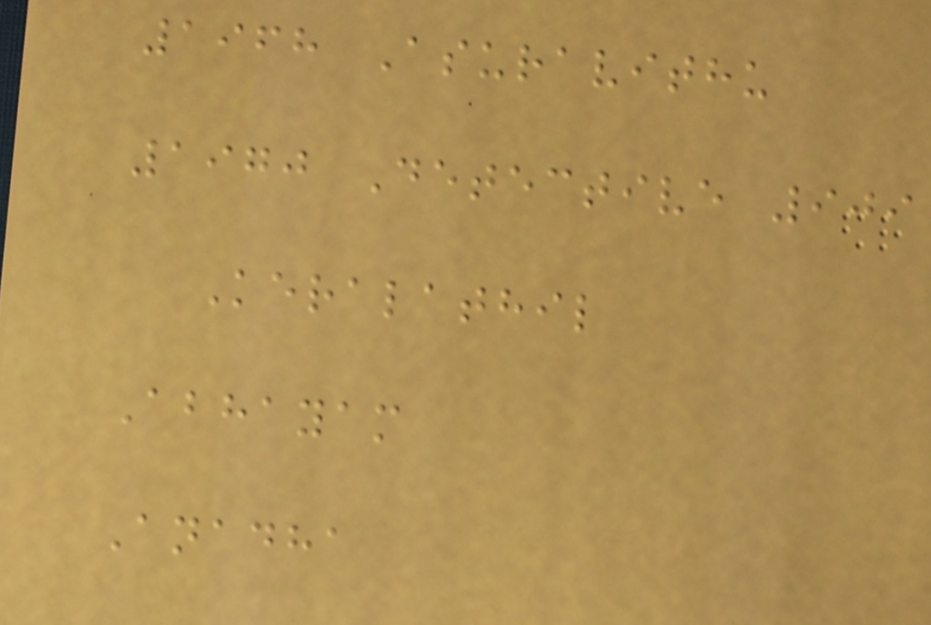1968 Asuravithu
1970 Detective 909
Keralathil
Abhayam
Anadha
